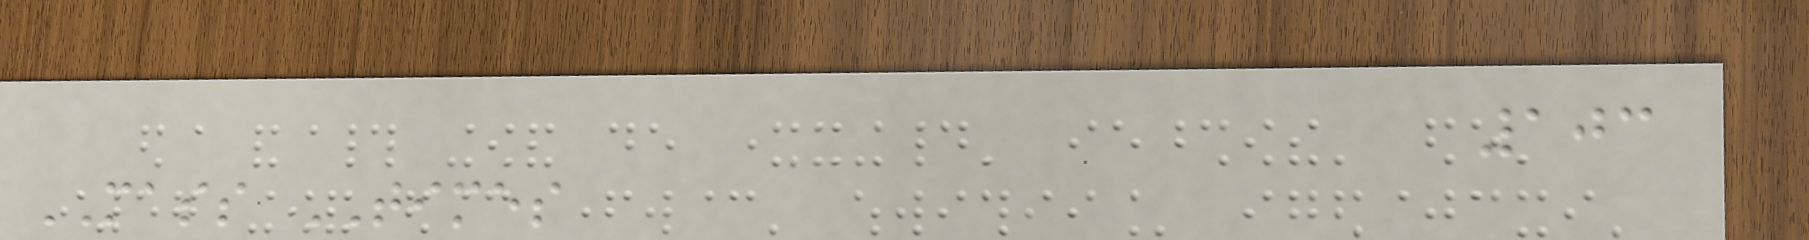103
MASS TIMES
